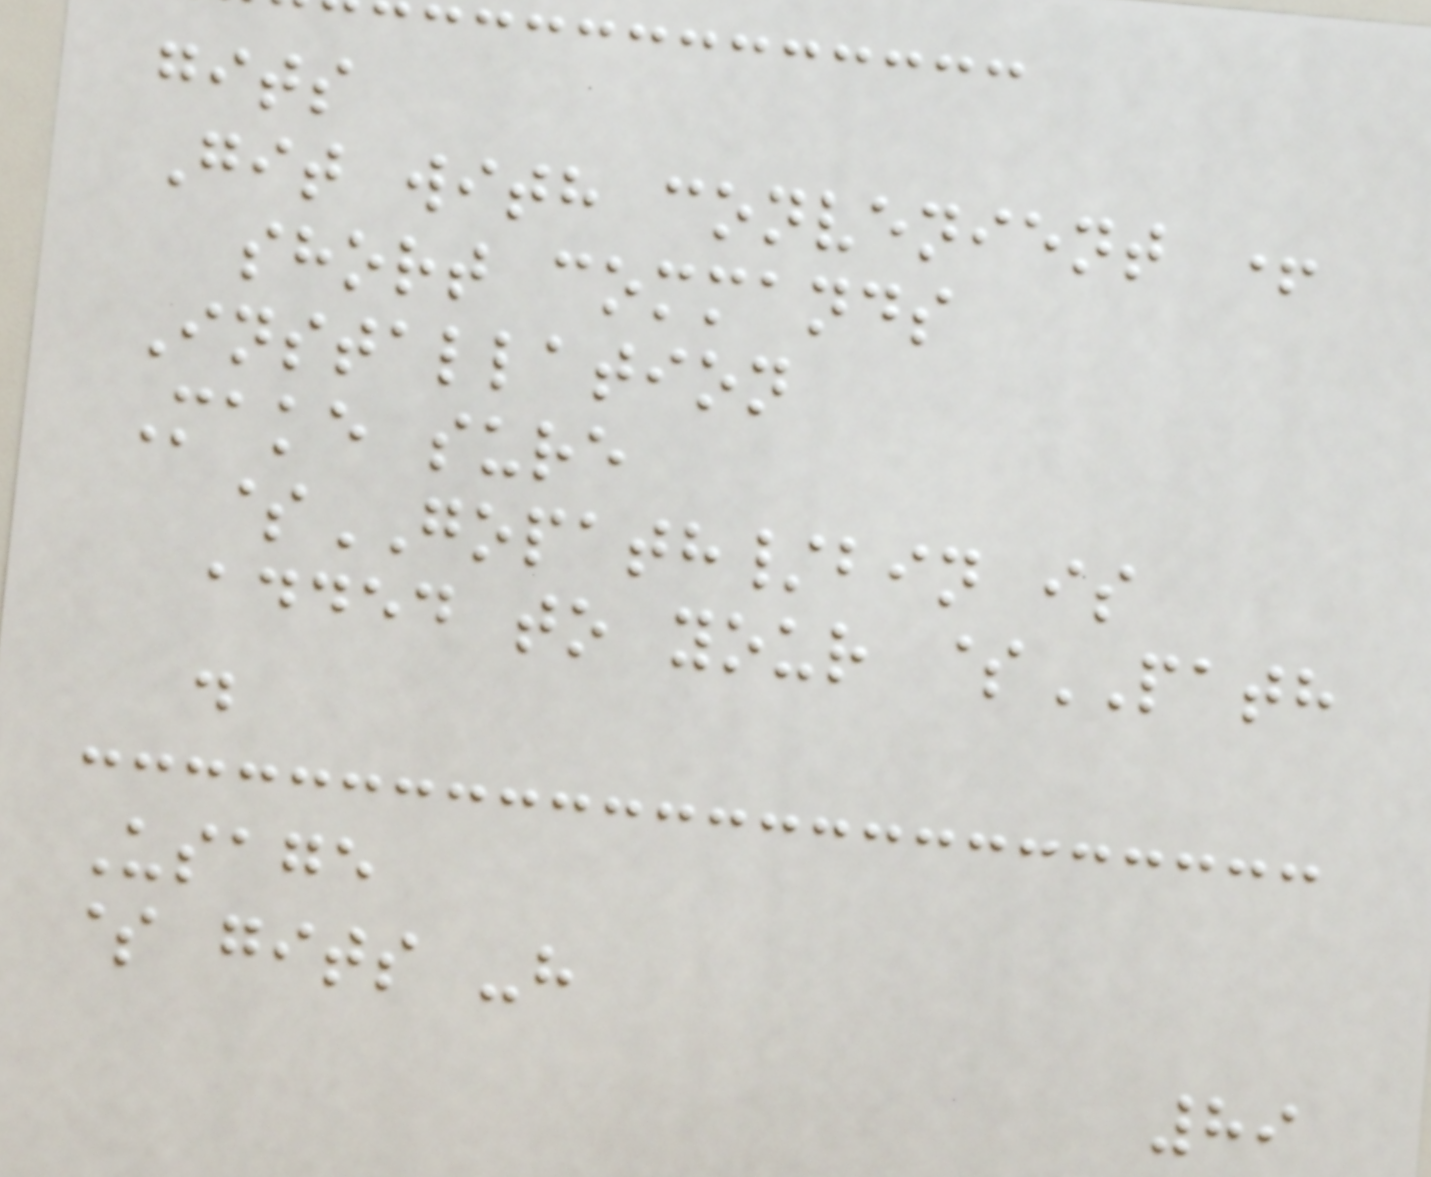gits
Git with convenient +
short commands
Installation
Make sure
$GOPATH/bin is
added to your $PATH
.
Usage
$ gits -h
89
